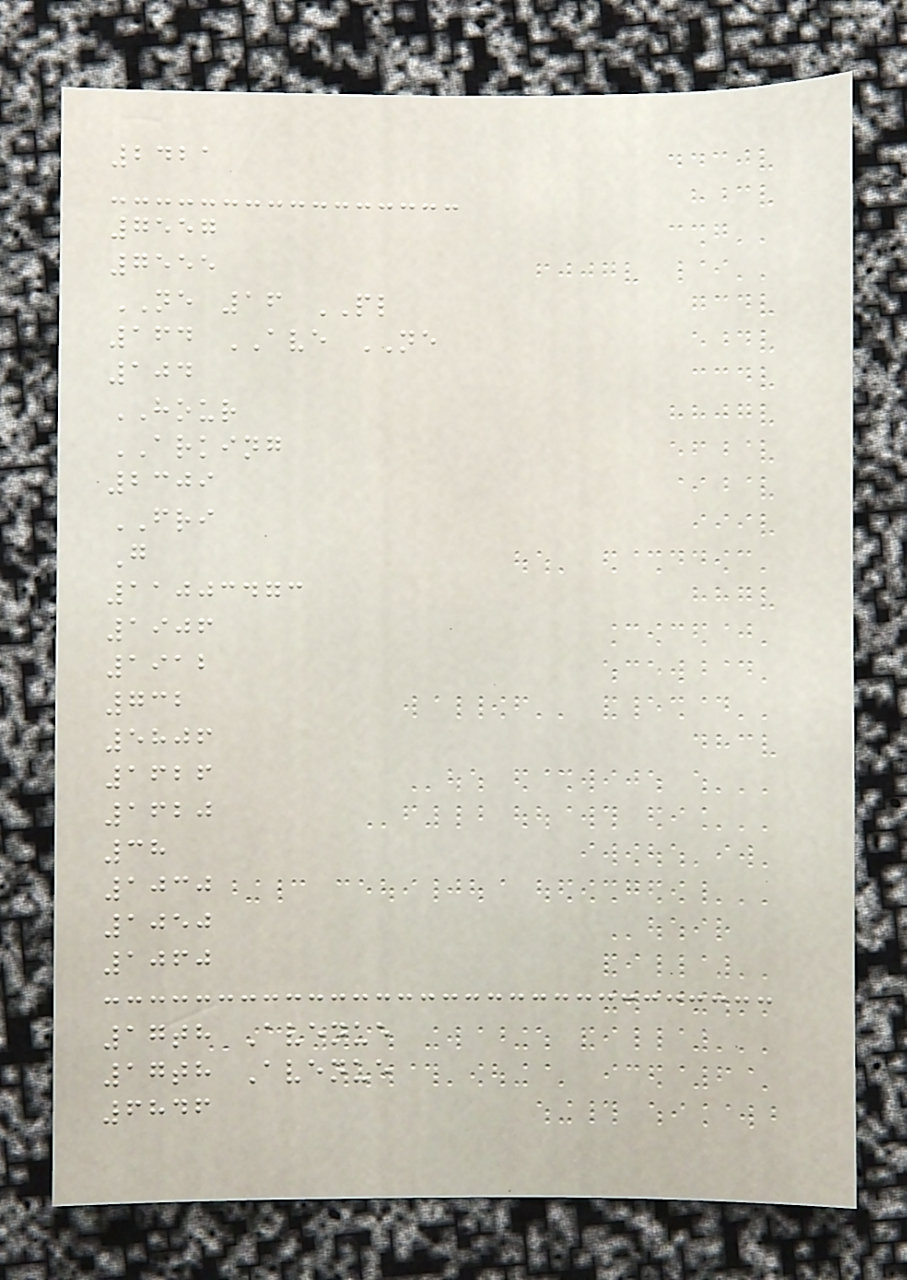2421
7557
7555
NE 16 PL
164 AVE NE
104
HOUR
ARKING
2309
FRI
G
11003473
1906
1912
732
5806
1626
1620
38
1030
1050
1060
17th Avenue
17th Avenue
6846
